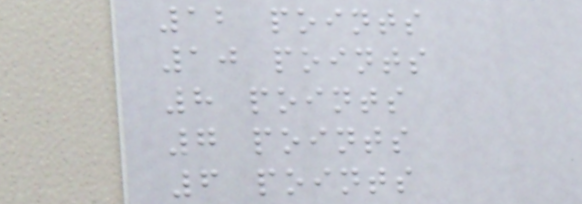12 points
10 points
8 points
7 points
6 points
